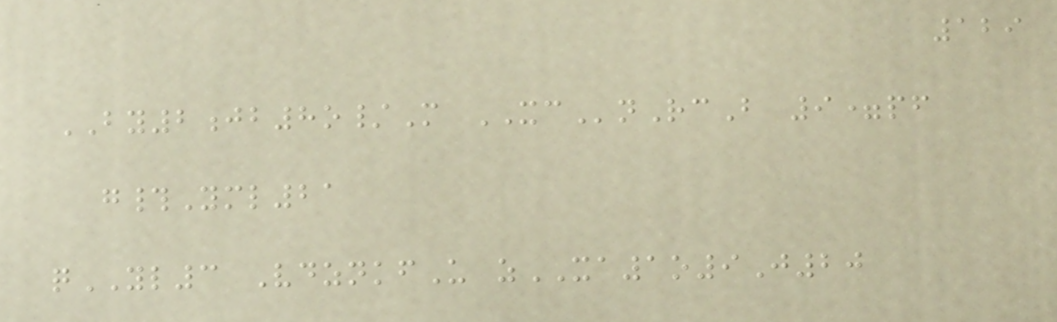129
BY2jb8o/M XCnRcB 9=pf
g#Yml21
qYL3 VdznkfU zXA1o9J20
